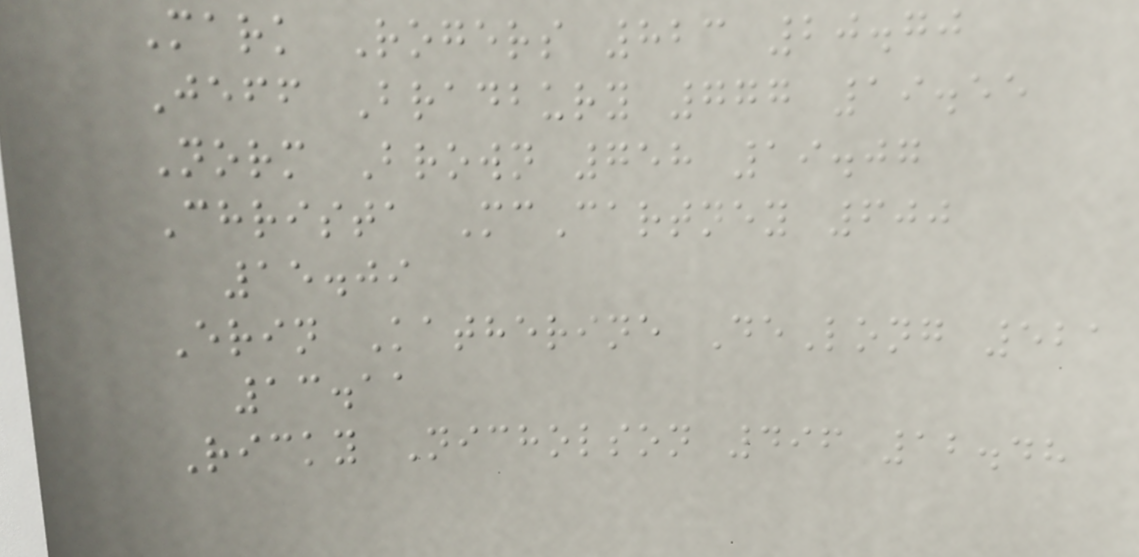Mark Rogers 823 20.70
Jeff Bradbury 777 19.55
Norm Brown 758 19.07
Christa McCartney 600
15.09
Erin Katherine DeLong 521
13.11
Ricky Nicholson 496 12.48
